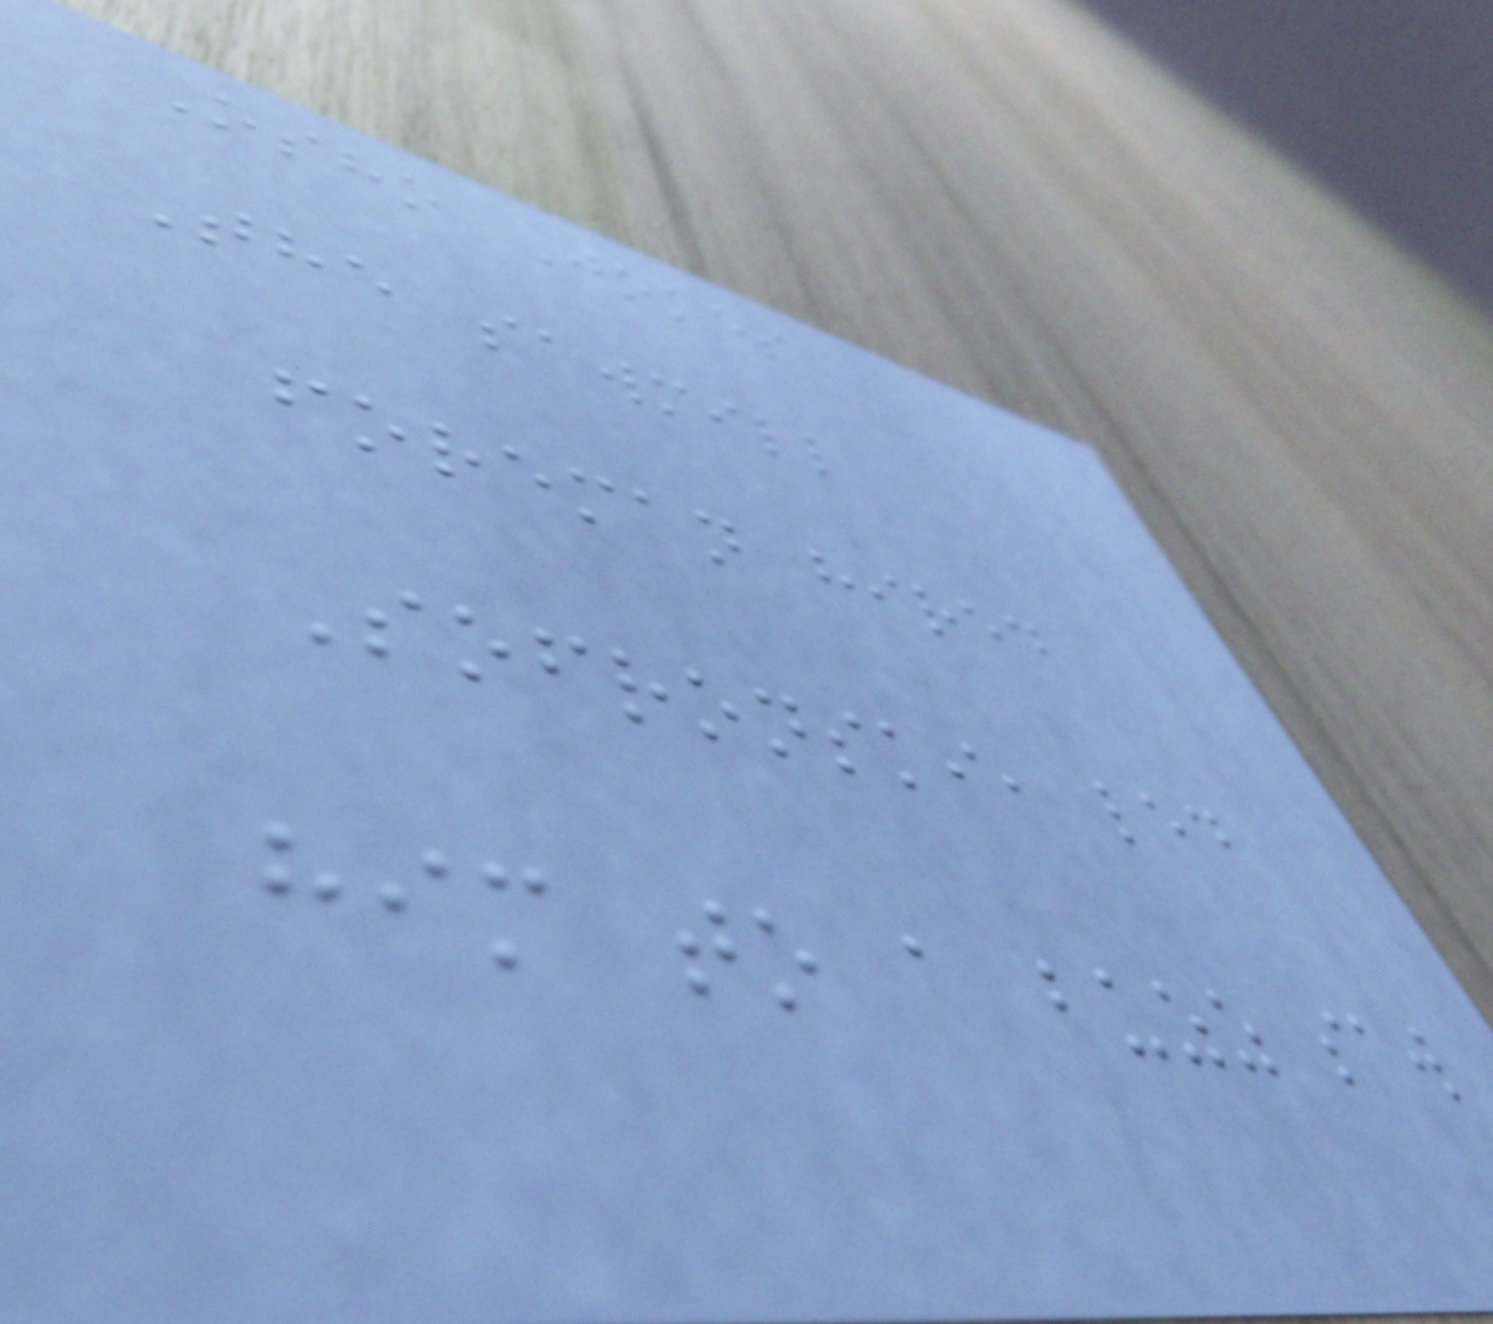Osho Jokes
The sawmill
foreman hired
Sofronski, led
him to a buzz saw
